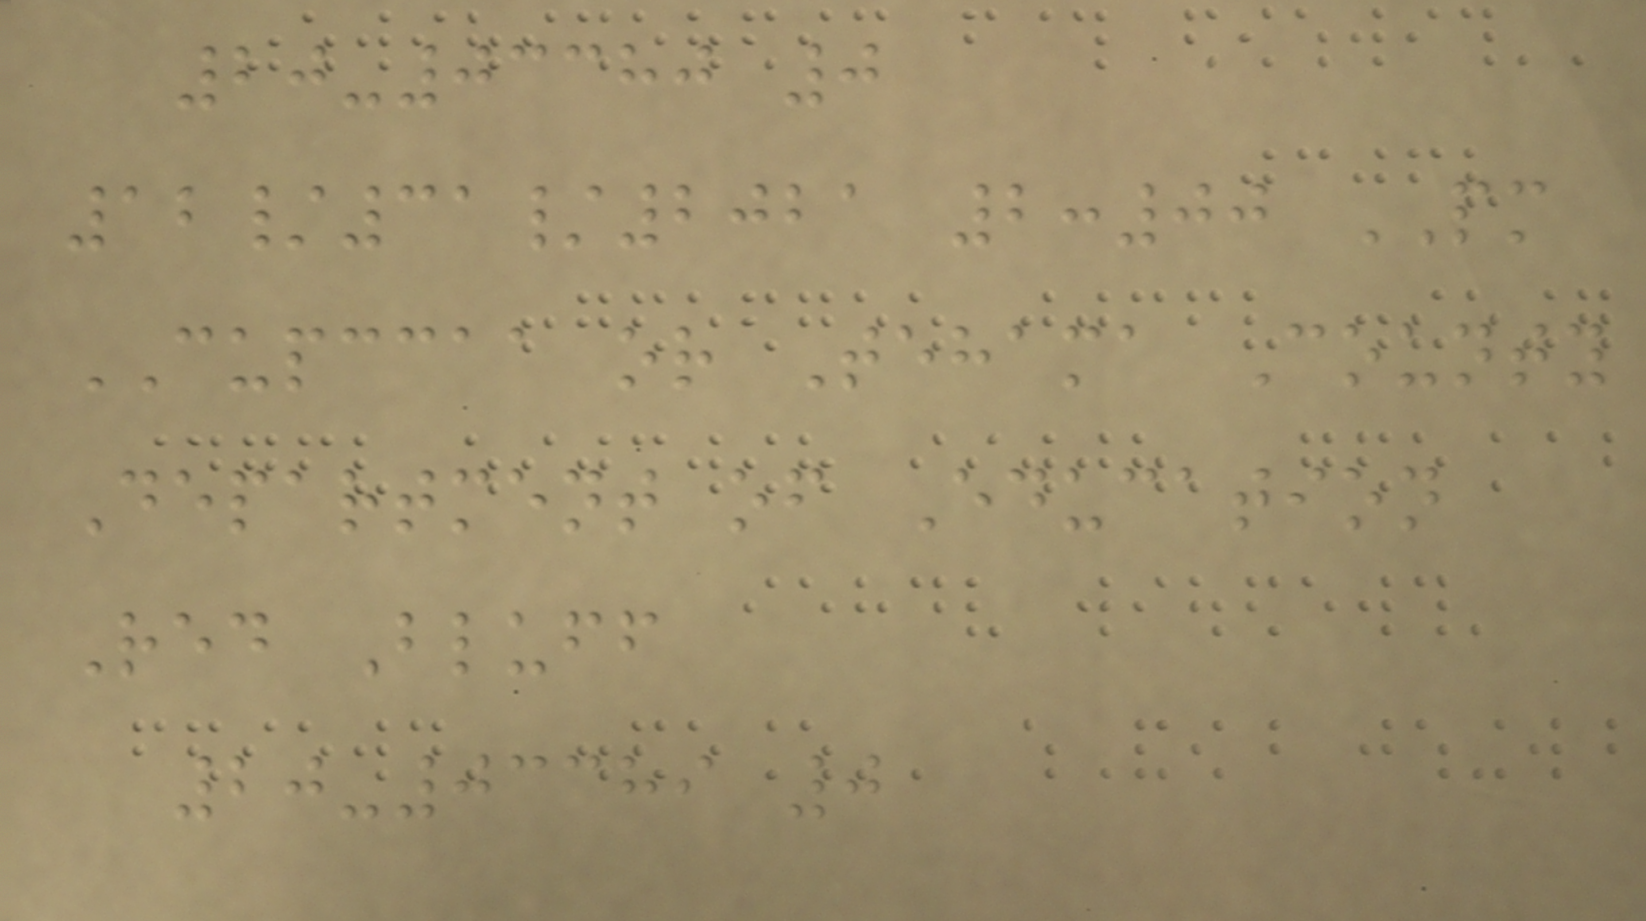20-03380 0
12/31/2021 2:00 PM
CUPCCAA or Tehama County
Department of Education
Red Bluff
20-03389 0
